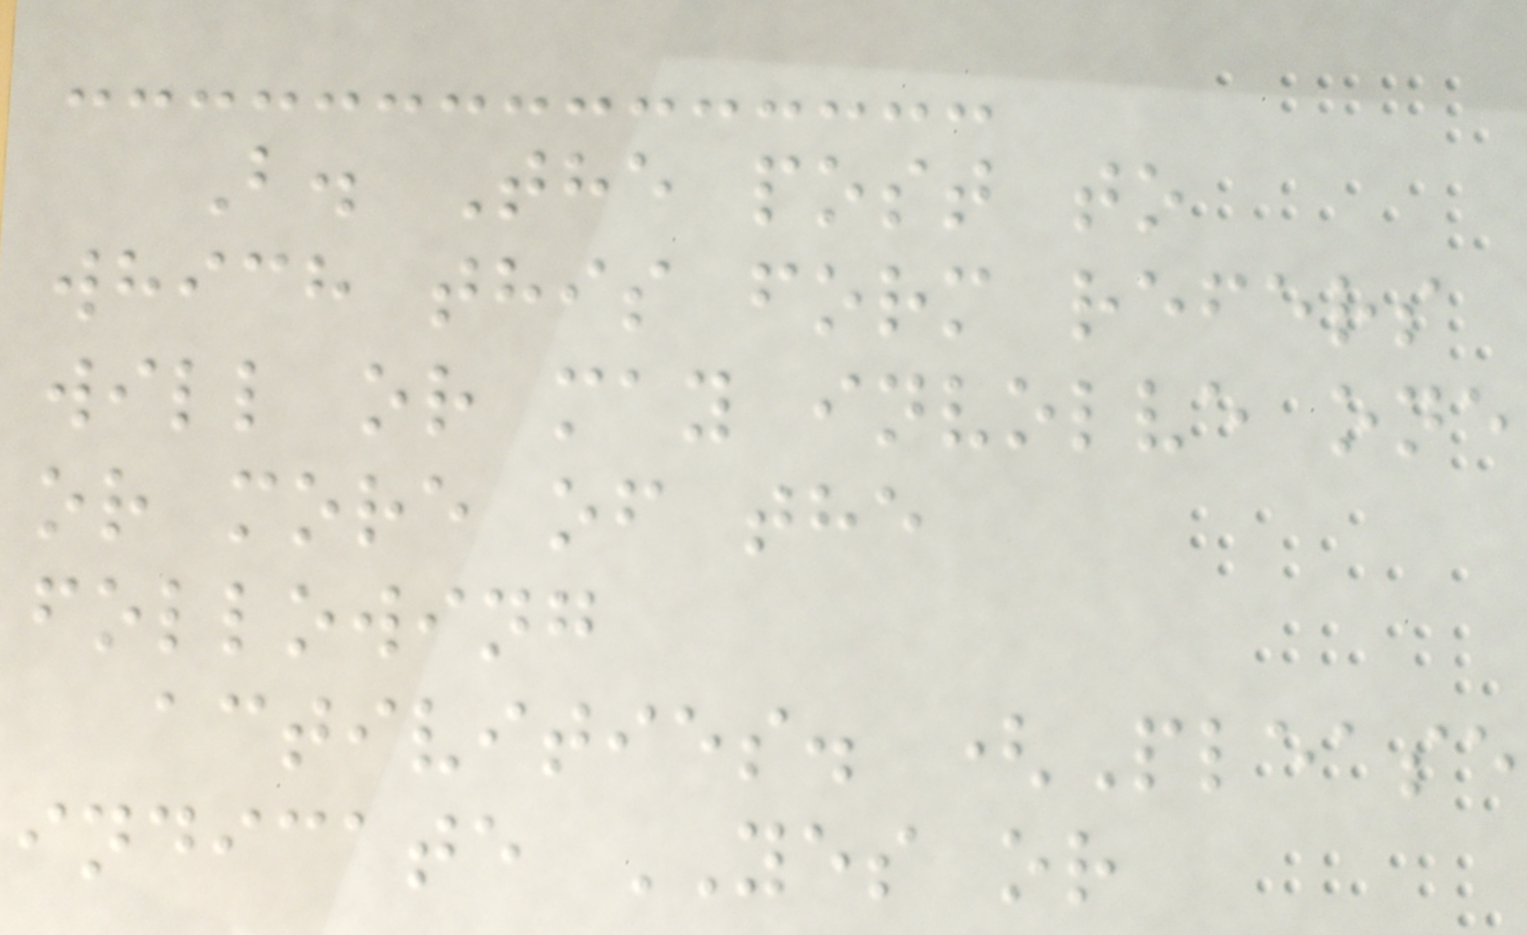B. The post to
which this form refers
will or may involve one
or more of the
following
activities. (Please
indicate YES or
